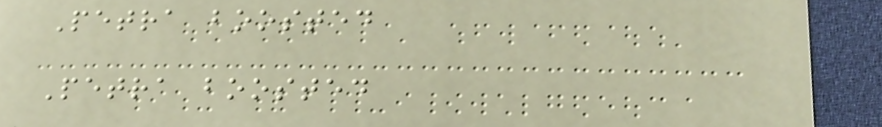Petra boosted
Petra boosted
